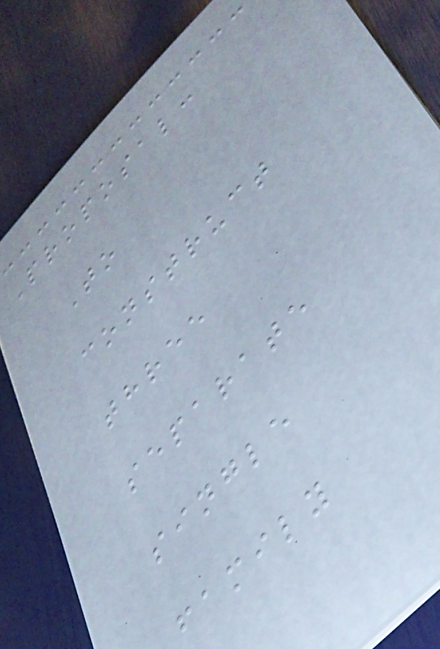Proposal:
To
construct
three
separate
single
family
